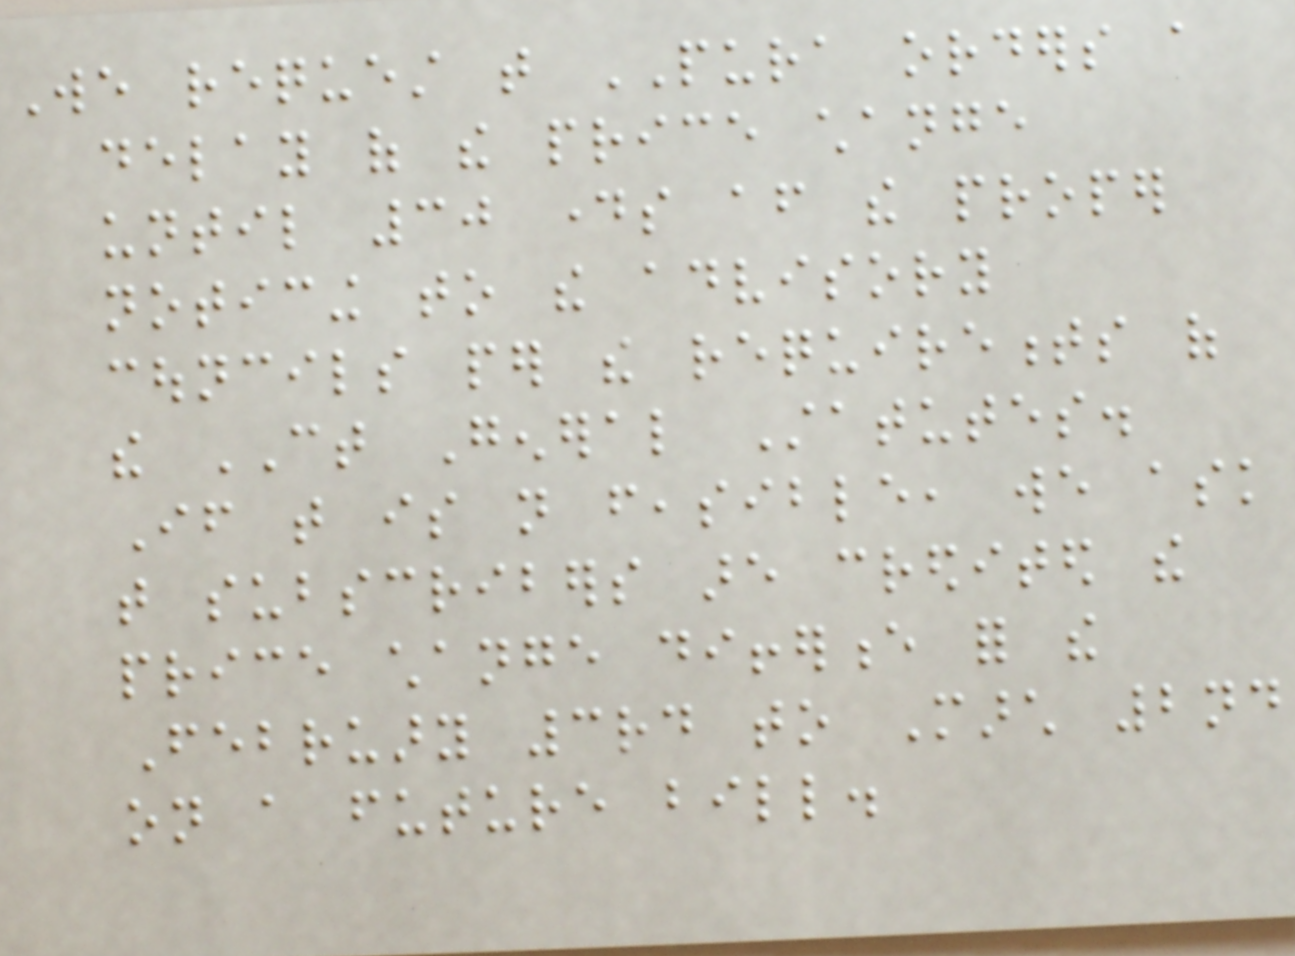We request that PURA orders a
delay of the price change
until 30 days after the proper
noticing to the advisory
councils per the requirements of
the CT General Statutes.
If that is not feasible, we ask
that subscribers are credited the
price change difference for the
February 3rd to March 2nd
on a future bill.
